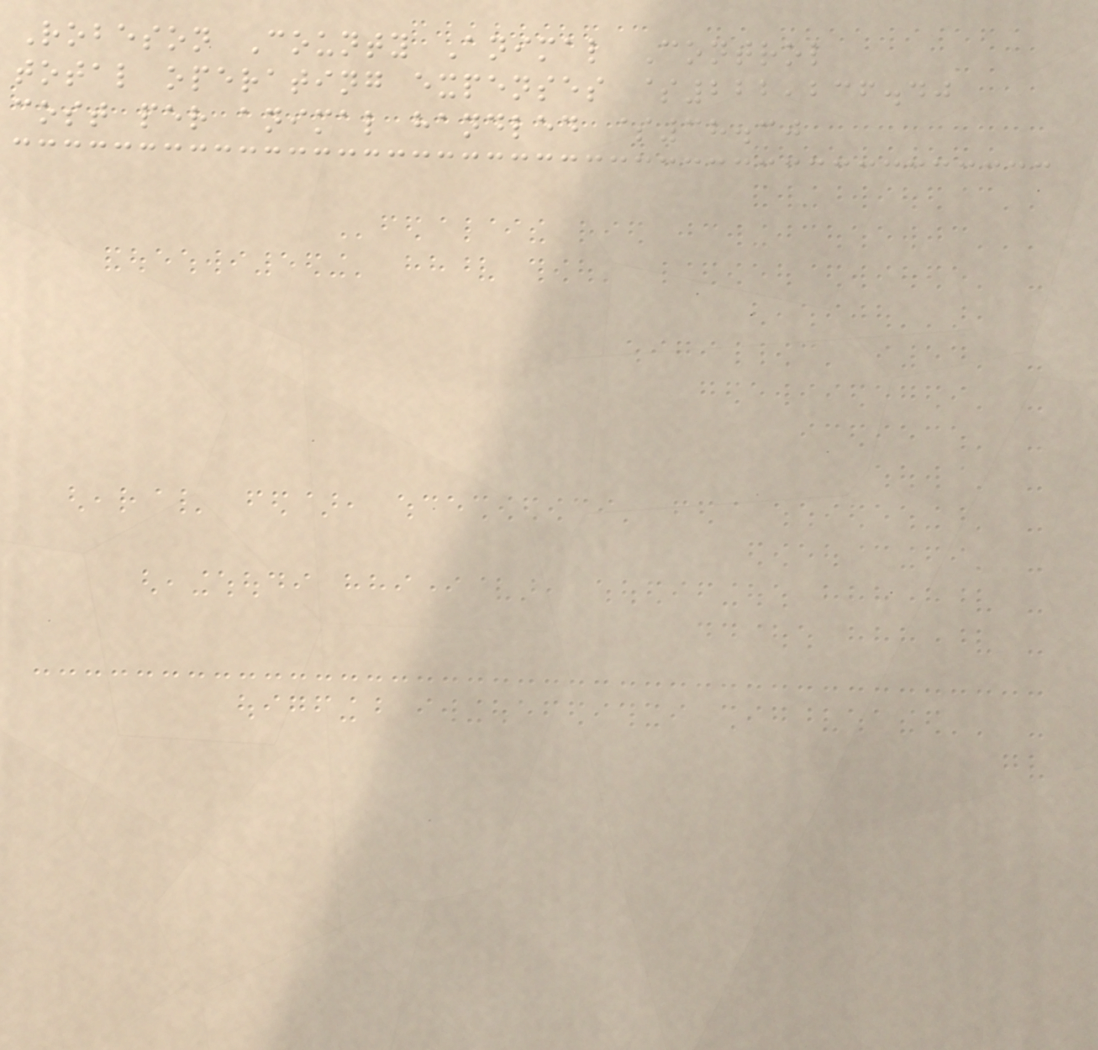Robeson County Animal Control
total operating expenses $222,236.40
cost per animal handled $38.30
